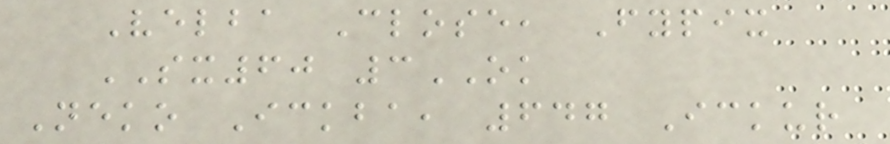Velba Close, Fypix
SX60 3OK
Neko Ickba, 647 Ickur
